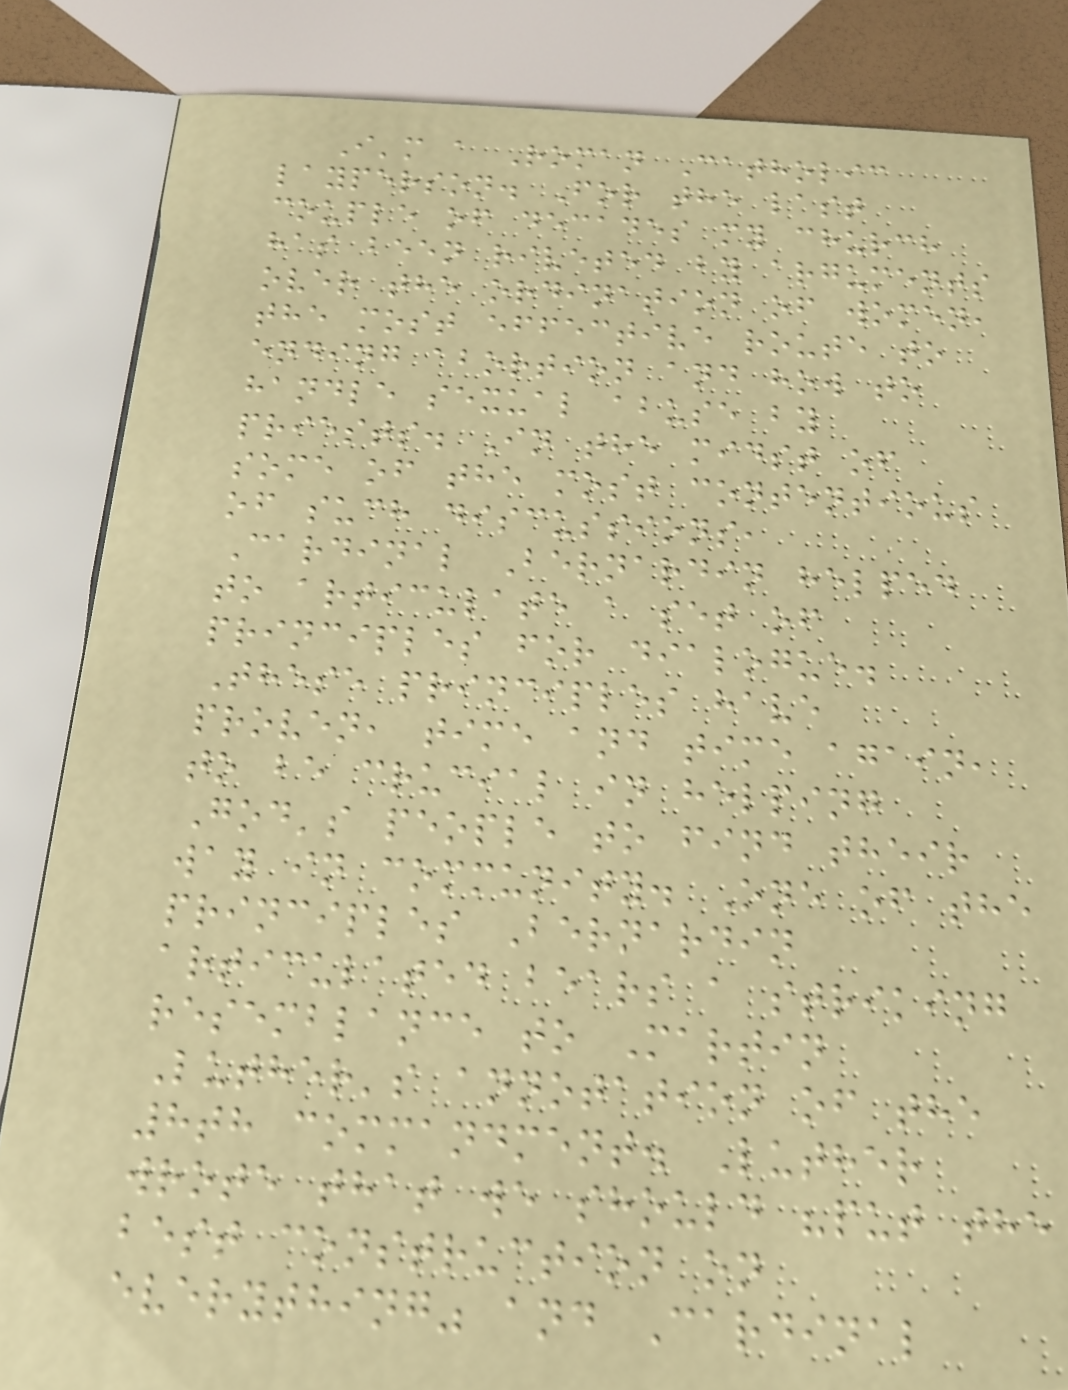I'm a Roman Catholic
layperson. For the last
couple of decades my church
has been riveted by arguments
over the ordination of women,
the most effective route to
ending abortion and how to
handle sexual abuse by
priests. In the midst of
some of the most contentious
of such discussions,
Cardinal Bernardin helped
to articulate a set of
principles for dialogue.
These principles have
proven, time and time again,
to be crucial in helping
God's people to find their
way in community. One of the
principles Bernardin
articulated bears a striking
resemblance to Martin
Luther's annotation of the
8th commandment. Luther
wrote that we should "put the
best construction on
everything" and Cardinal
